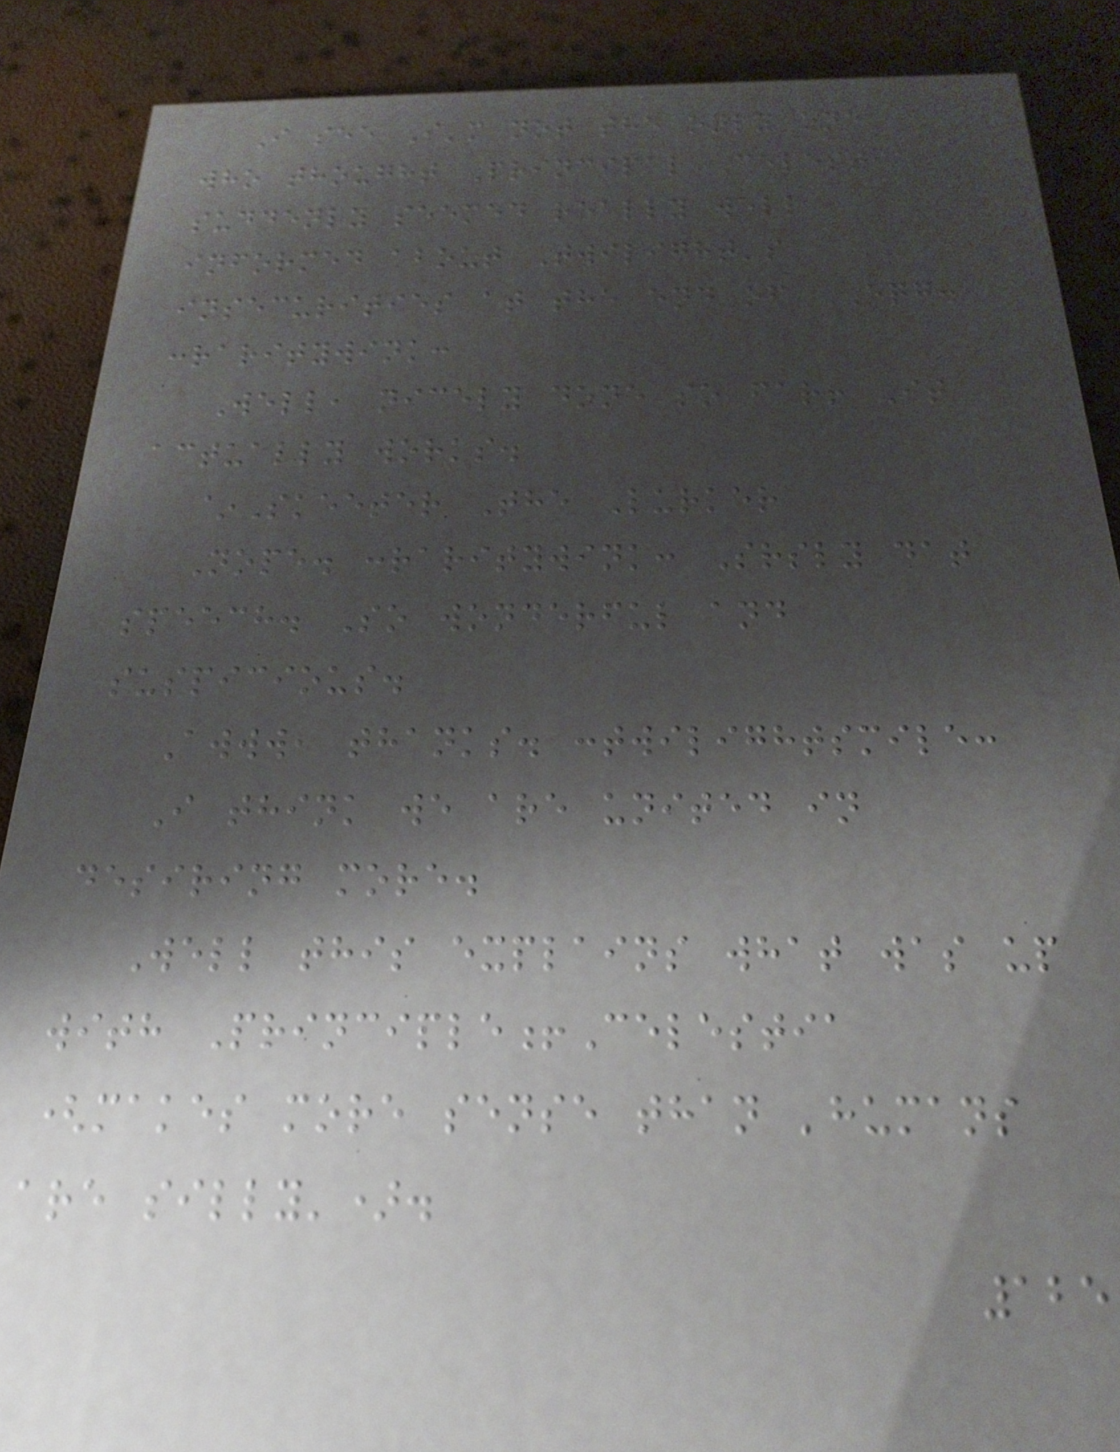I see I'm not the only one
who thought Principal Celestia
suddenly seemed really well
informed about Twilight's
insecurities at the end of EQG.
:raritywink:
Well, nicely done so far! It
actually works.
~Skeeter The Lurker
Nope. :raritywink: Srsly dat
speech. So wonderful and
suspicious.
Awww, thanks. :twilightsmile:
I think we are united in
desiring more.
Well this explains what was up
with Principle!Celestia
(makes more sense than 'humans
are silly').
125
